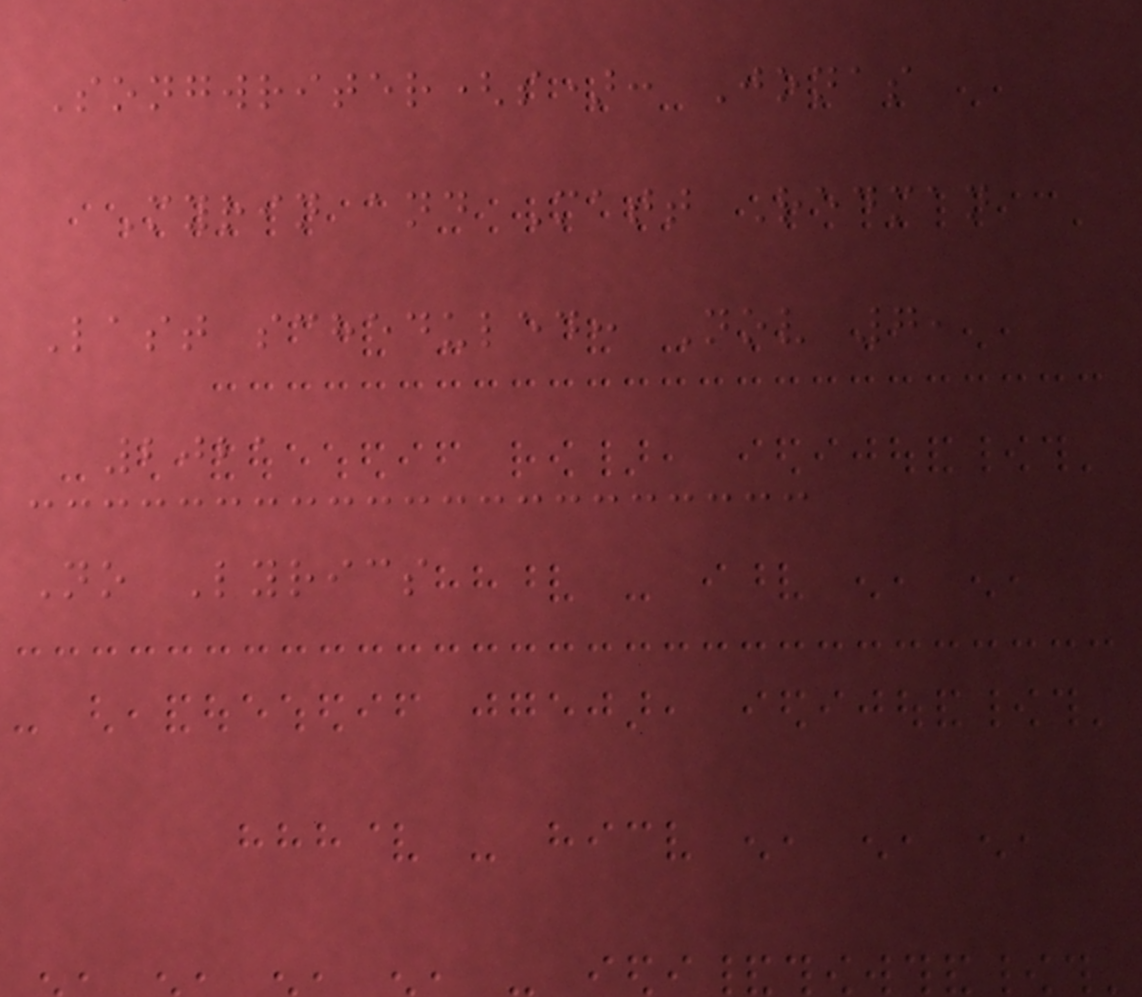Songwriter(s): Jonas
Myrin and Matt Redman
Last scheduled: Nov 7,
2021
No Lyrics
